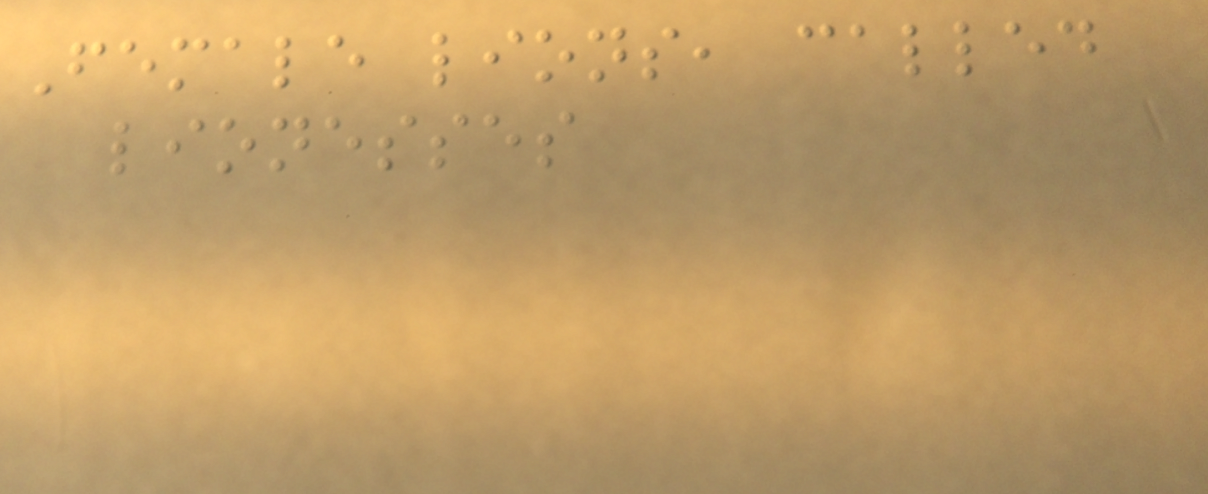Female lions, called
lionesses
